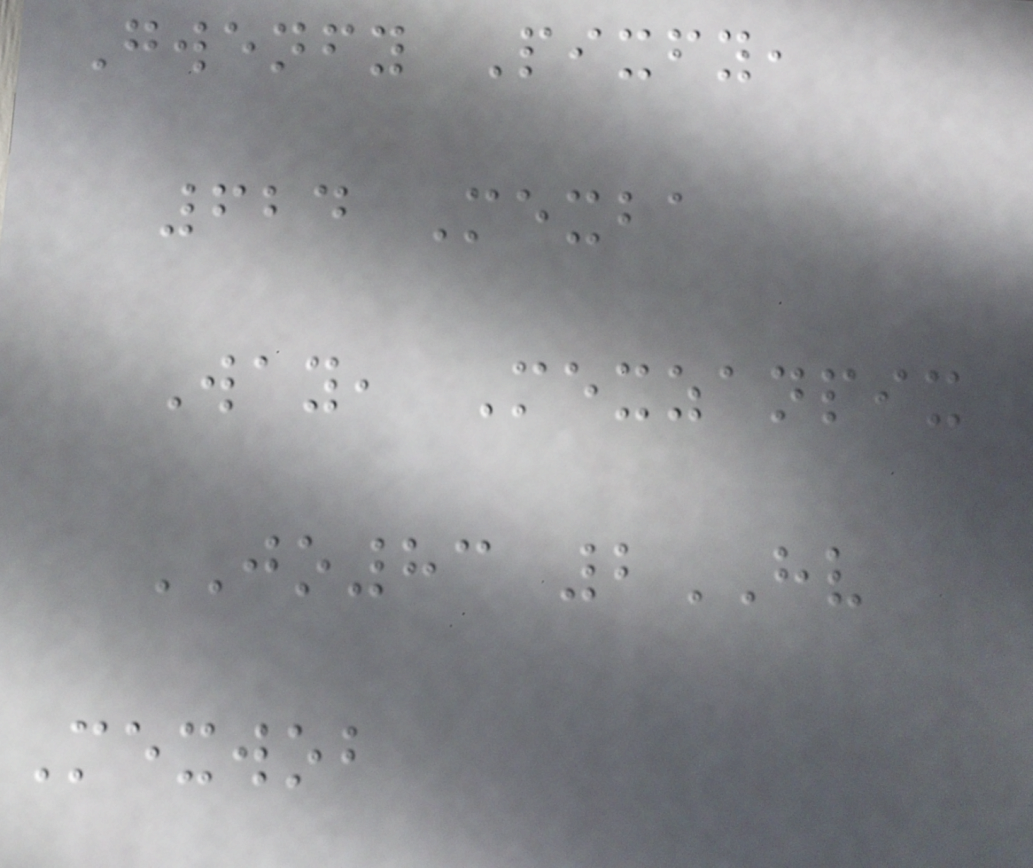Gwenfy Pixfy,
624 Mexba
Way, Mexzanpix
JO83 2HV
Mexwob
